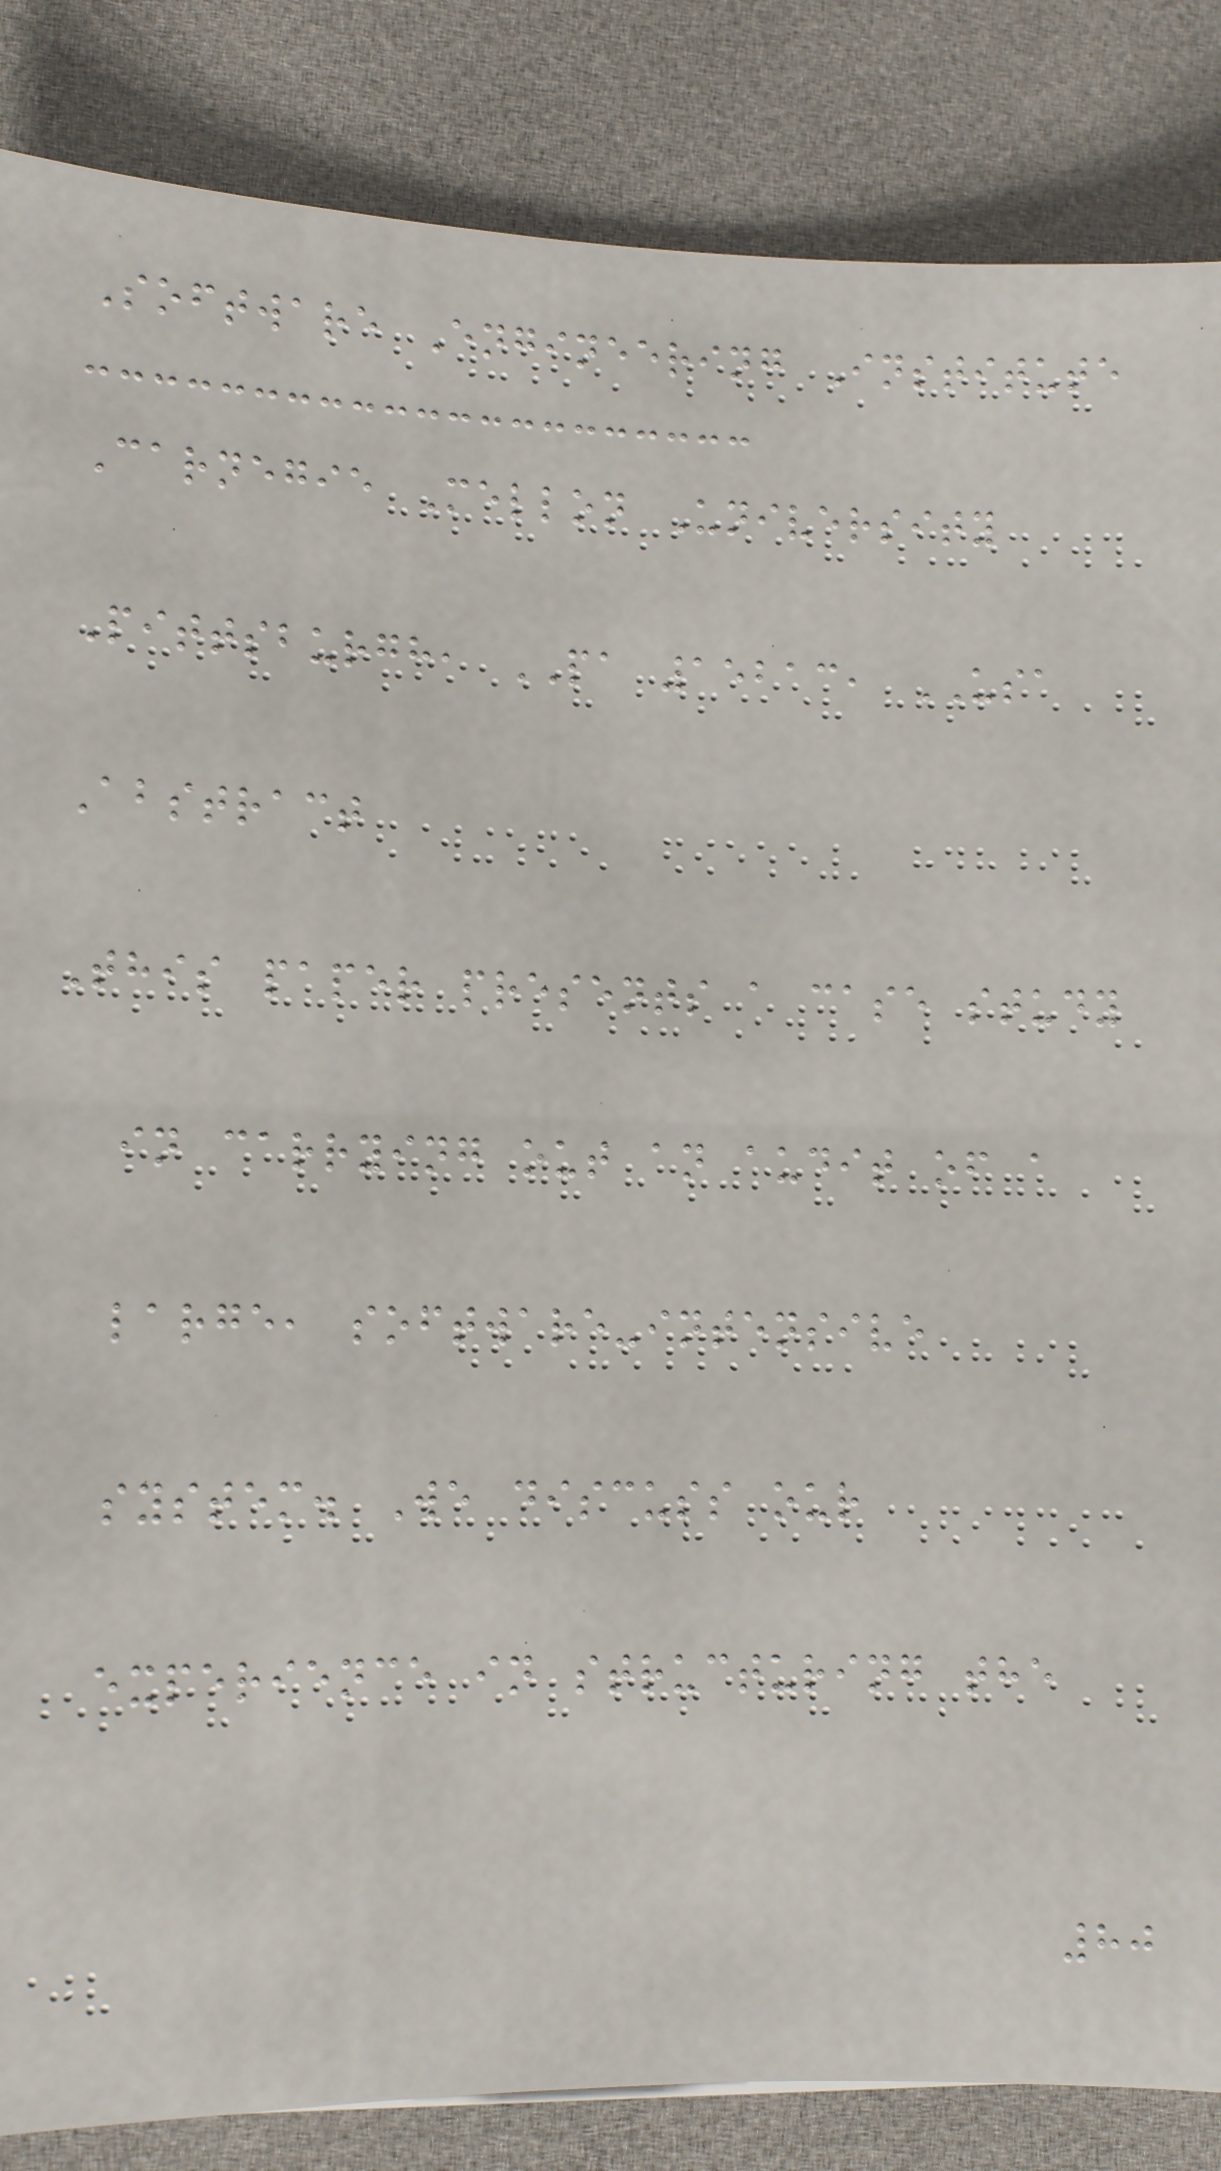Software Engineering Institute
Carnegie Mellon University
Pittsburgh, PA 15213, USA
Abstract
This paper presents a case study
in carrying out an audit of a
large, software-intensive
system. We discuss our
experience in structuring the
80
